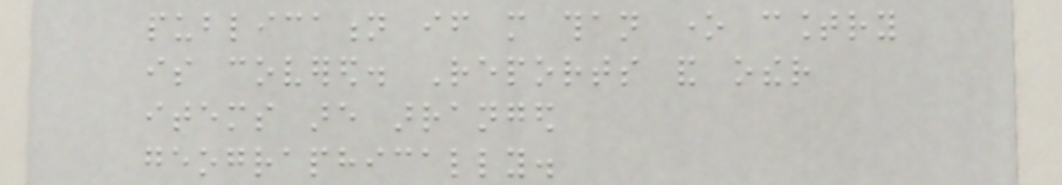publication if more than one country
is covered. Reports and other
items are arranged
geographically.
